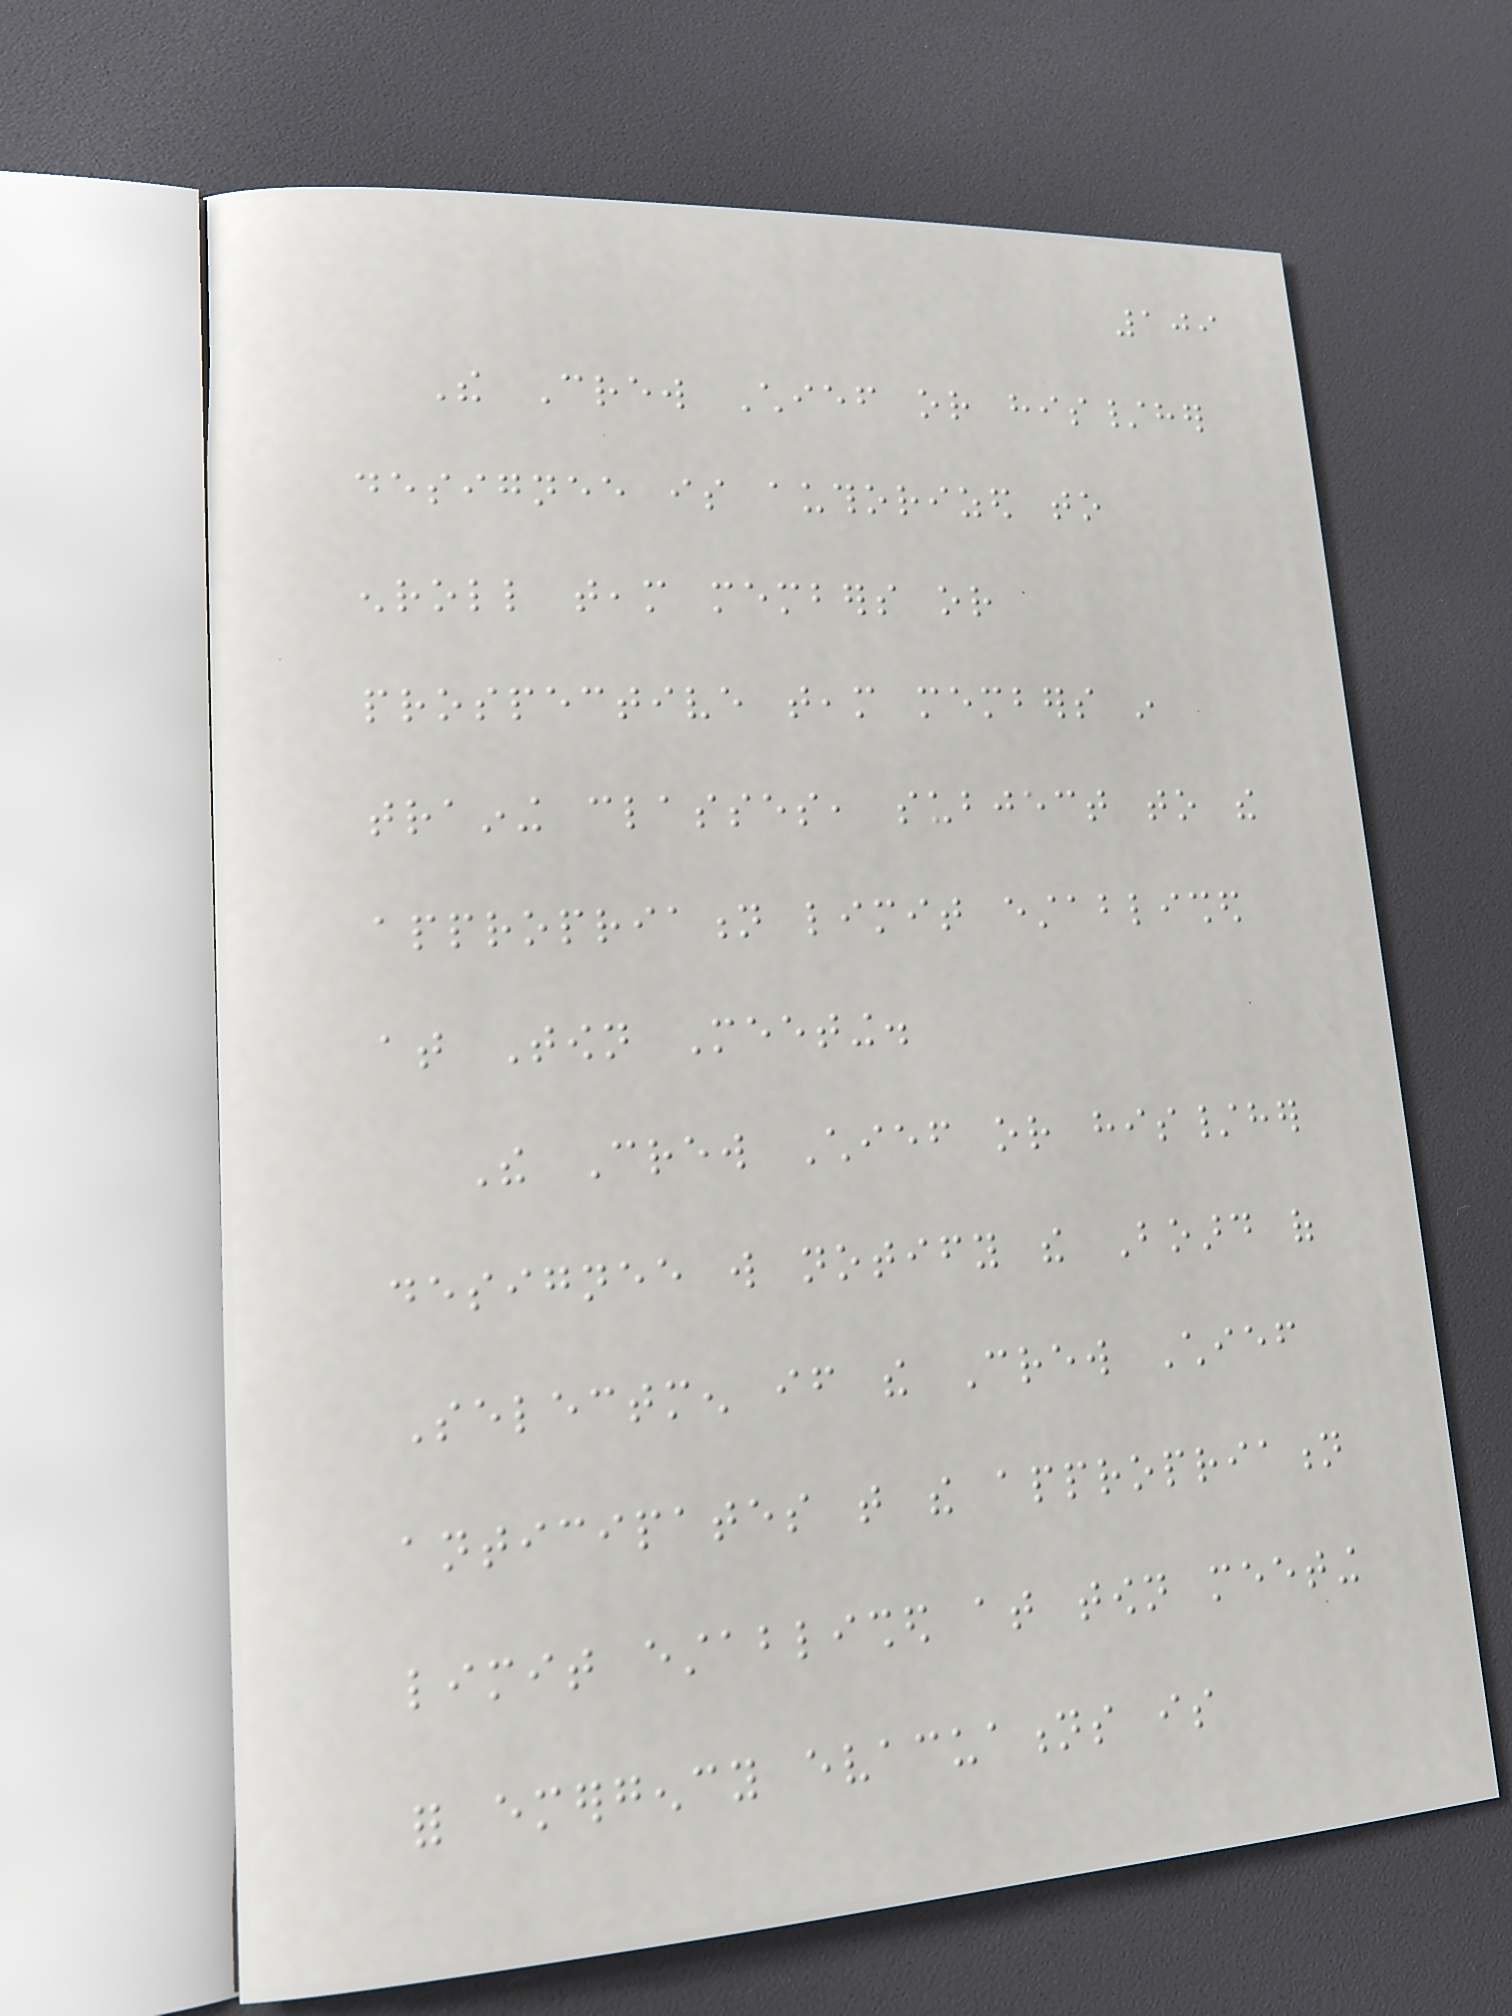109
The Crew Chief or his/her
designee is authorized to
enroll team members or
prospective team members in
training classes, subject to the
appropriation limit established
at Town Meeting.
The Crew Chief or his/her
designee will notify the Board of
Selectmen if the Crew Chief
anticipates that the appropriation
limit established at town meeting
for emergency evacuations is
